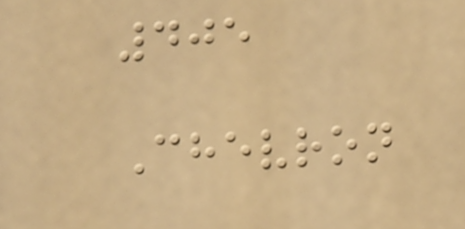405
Chevron
